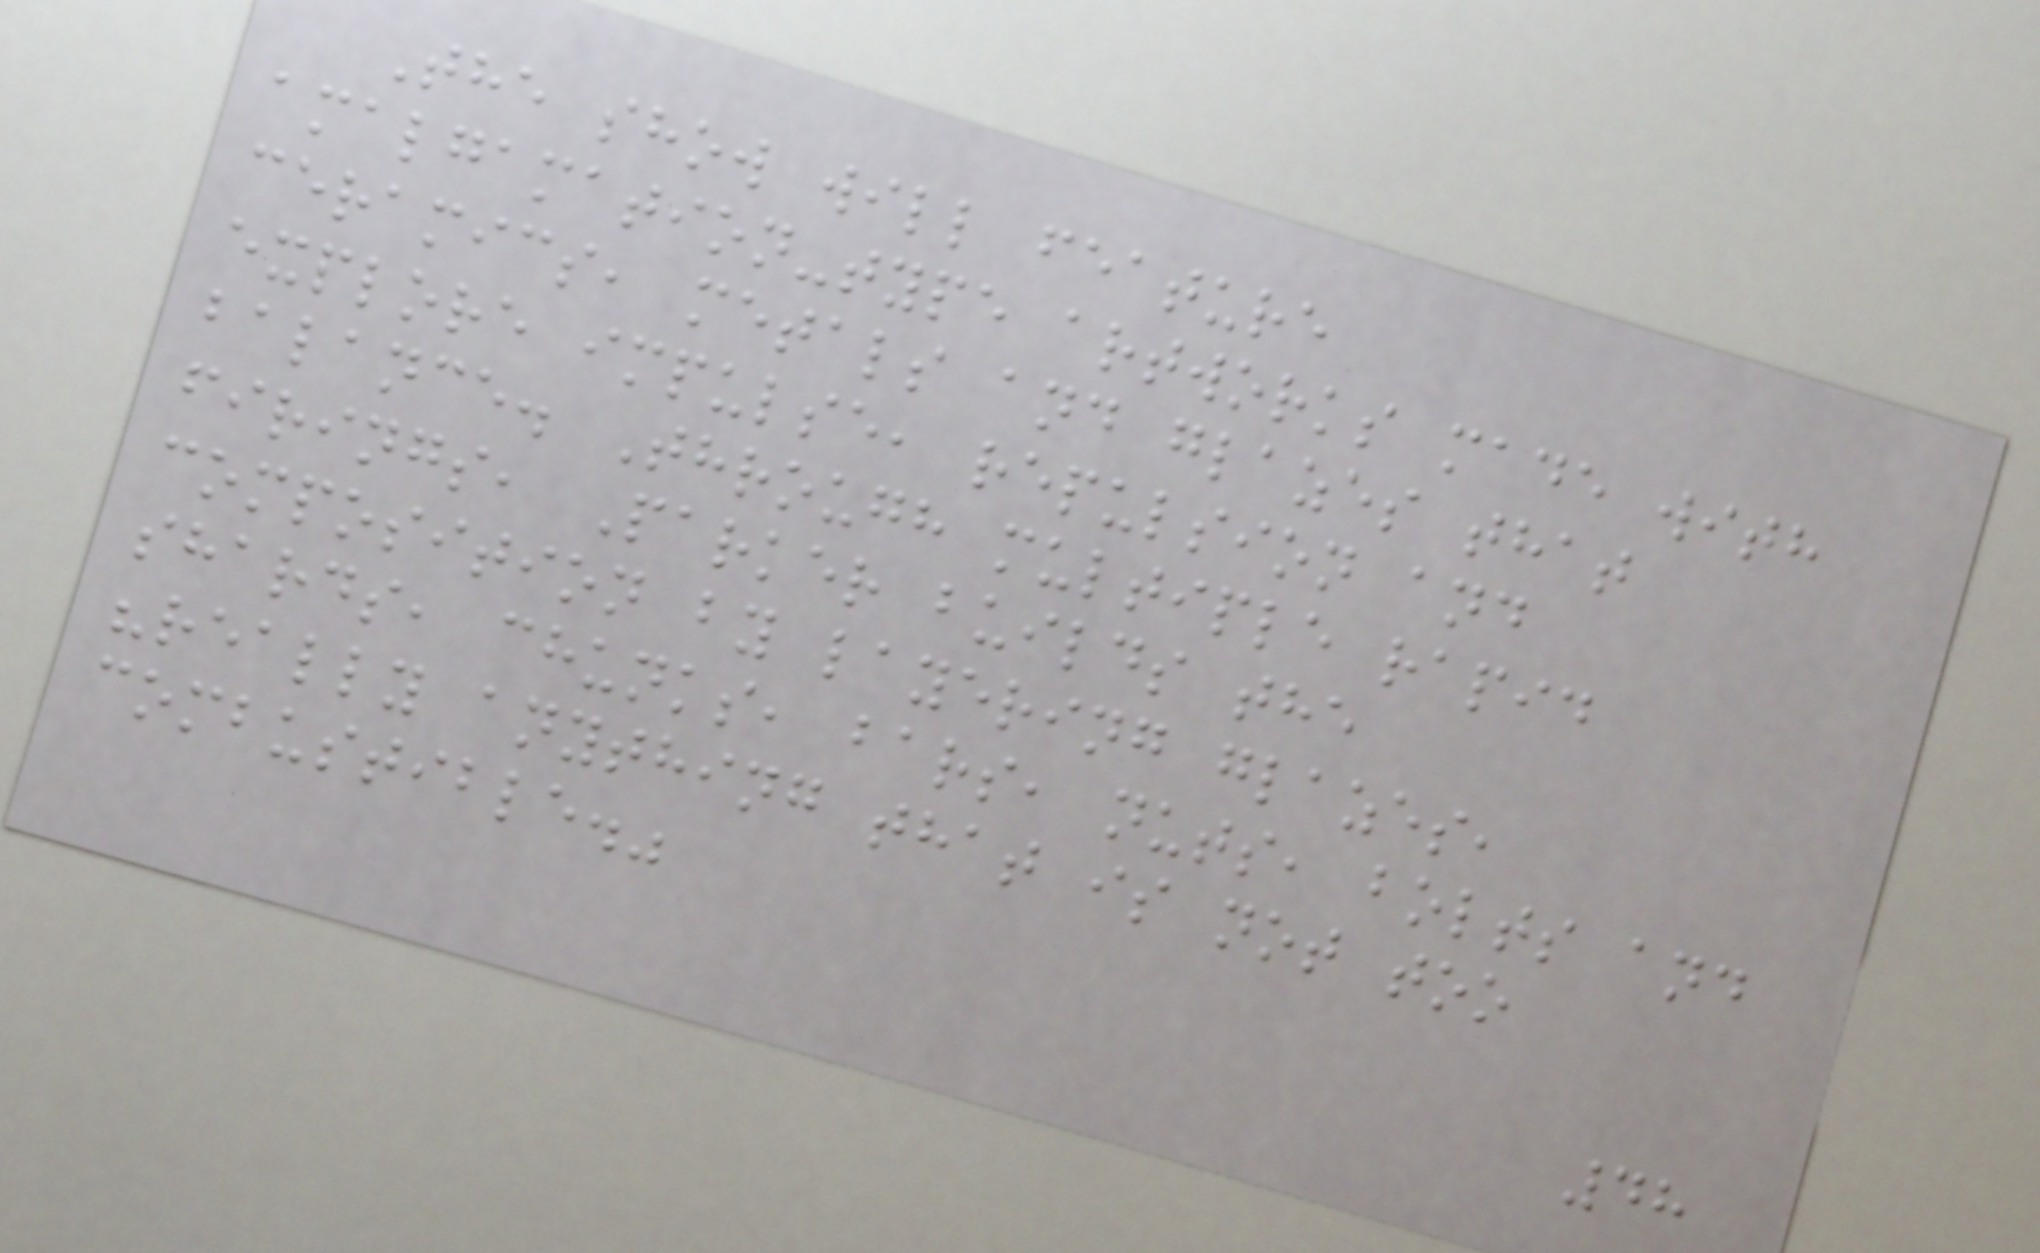The show will feature
amalgamation-type artworks made with
ceramics, metals and glazes that
explore impulse, repulsion and
balance. Through multiple rapid
firings, Parker builds the
composition by layering glazes,
shards, chunks, bars, nuts, bolts and
"really anything that is not too
combustible."
48
